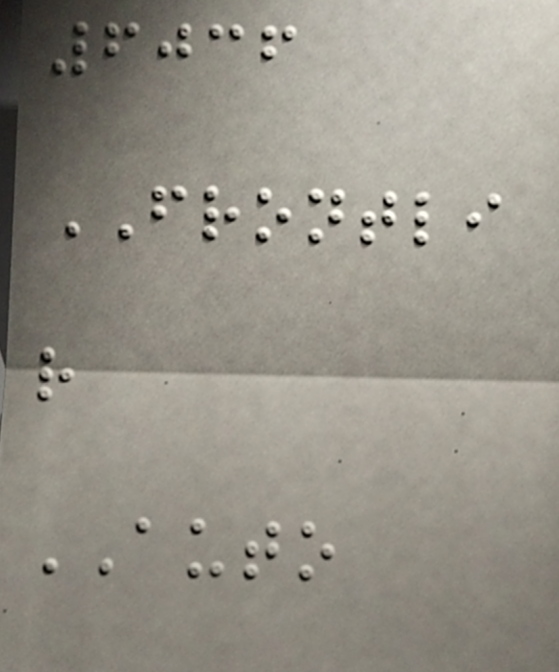6036
FRONTLI
r
AUTO
